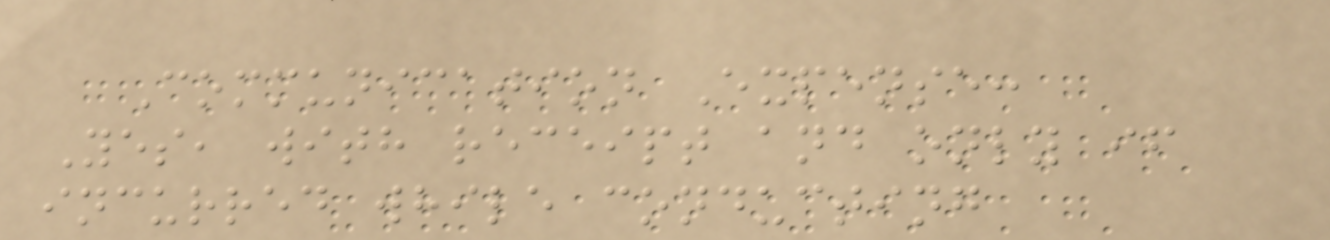Communication Expense:
Yes, with receipt and only if
incurred while conducting
